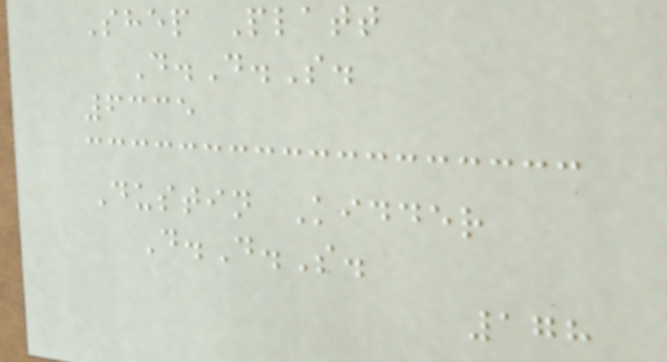Shep Platt
D.D.S.
6335
Dustin Kidder
D.D.S.
178
